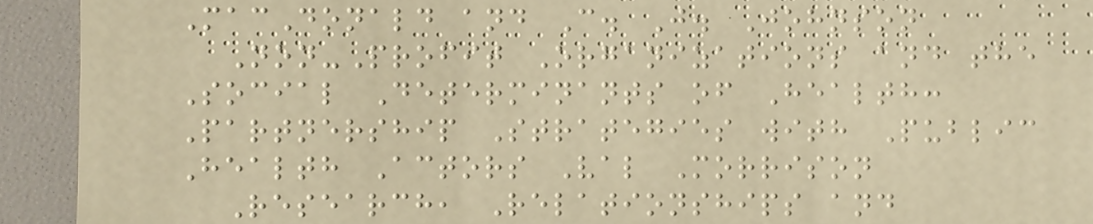MacDonald and C. J. Johnson
Non-Profit Organizations and the
Social Determinants of Health:
Partnership Strategies with Public
Health Actors Val Morrison
Research, Relationships and
